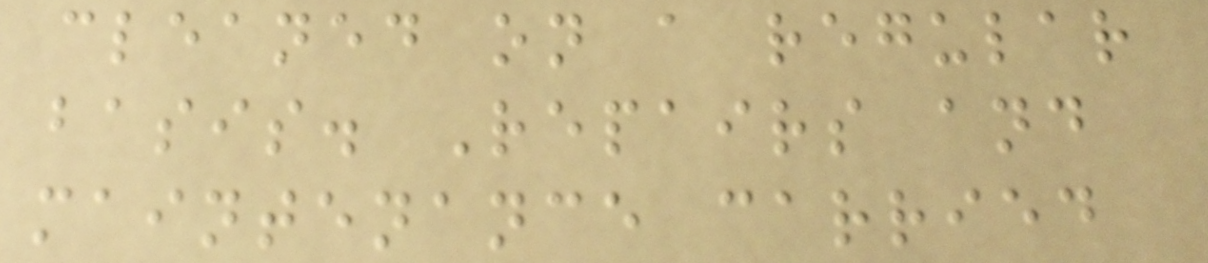cleaned on a regular
basis. Repairs and
maintenance carried
